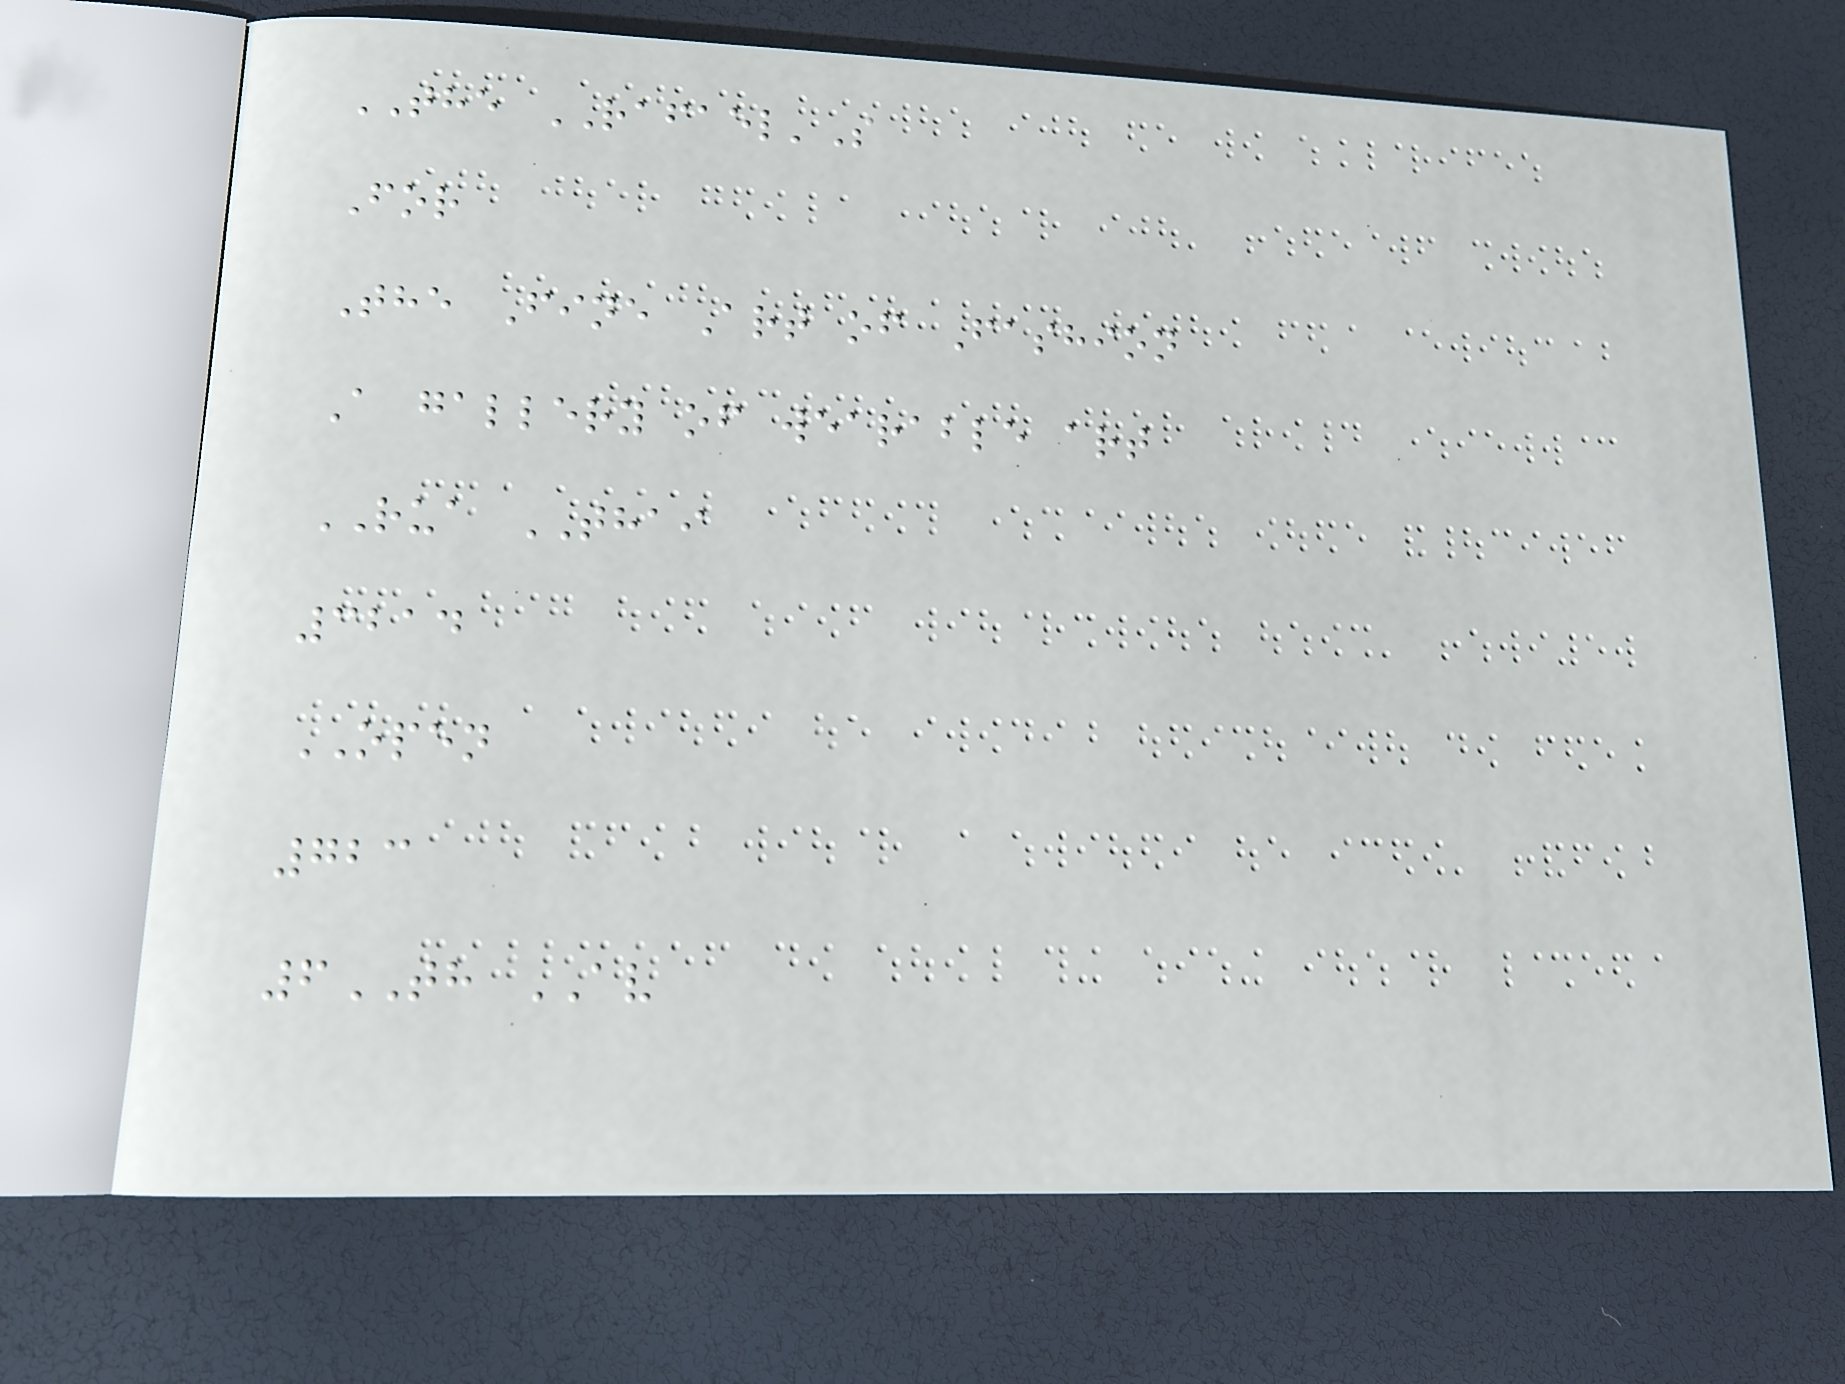THE RAFAEL'S
For
The Fine Art of Fashion
A gallery of wearable art
RUA THAI
3214
OPEN
723
6TH AV
